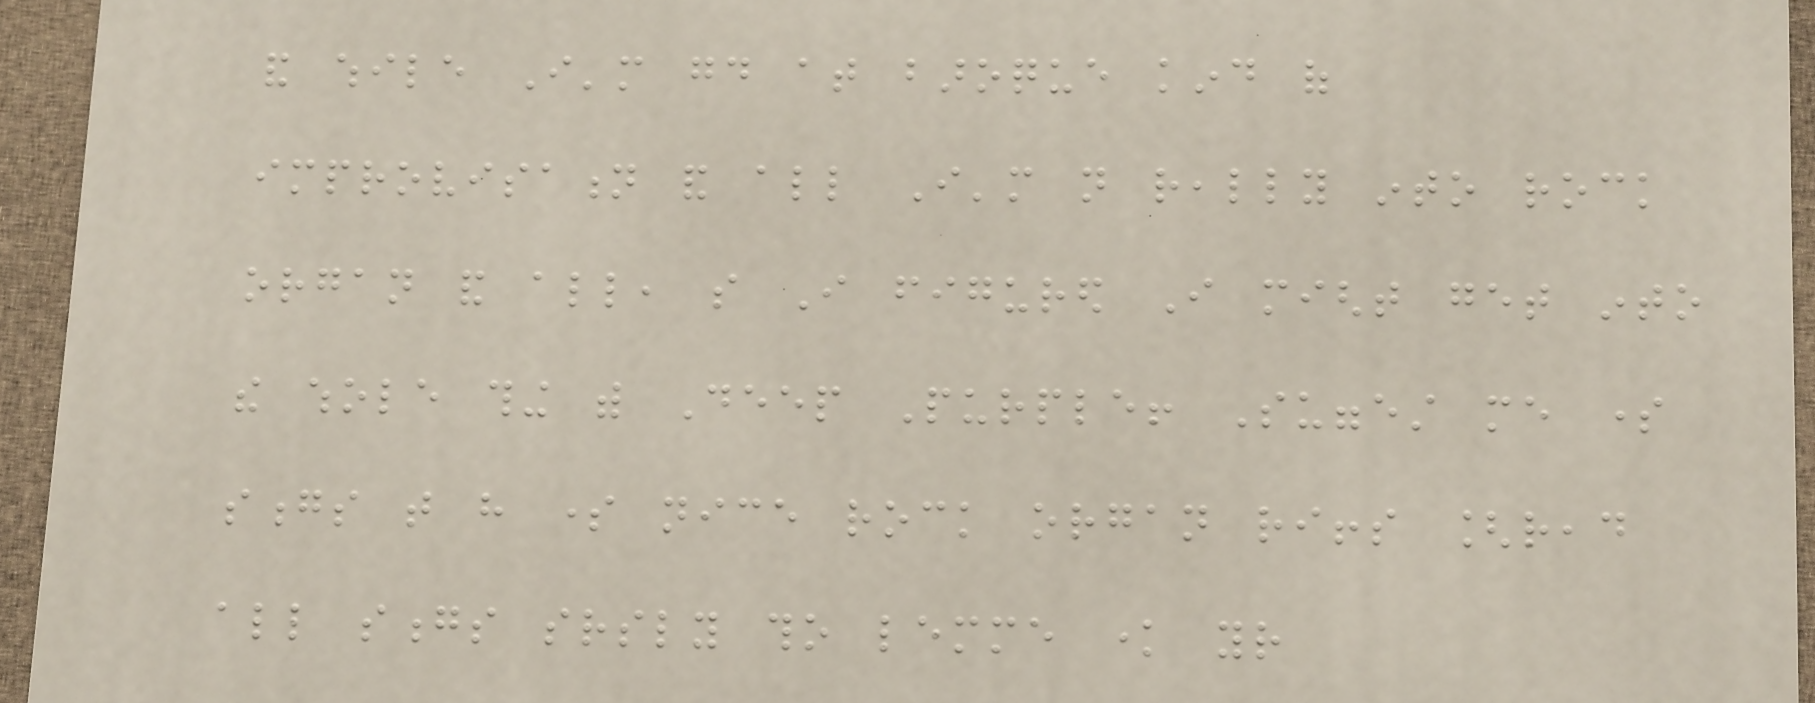and while I'm good at baroque kind of
improvisation and all I'm not really into rock
organ and all, so I figured I might get into
the whole thing with Deep Purple! Suggest me some
songs that have some nice rock organ riffs [read
all songs srsly tho lemme know your
